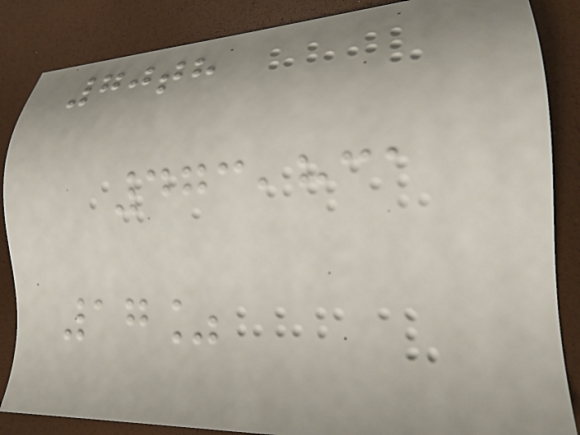70th
473,831
17%
